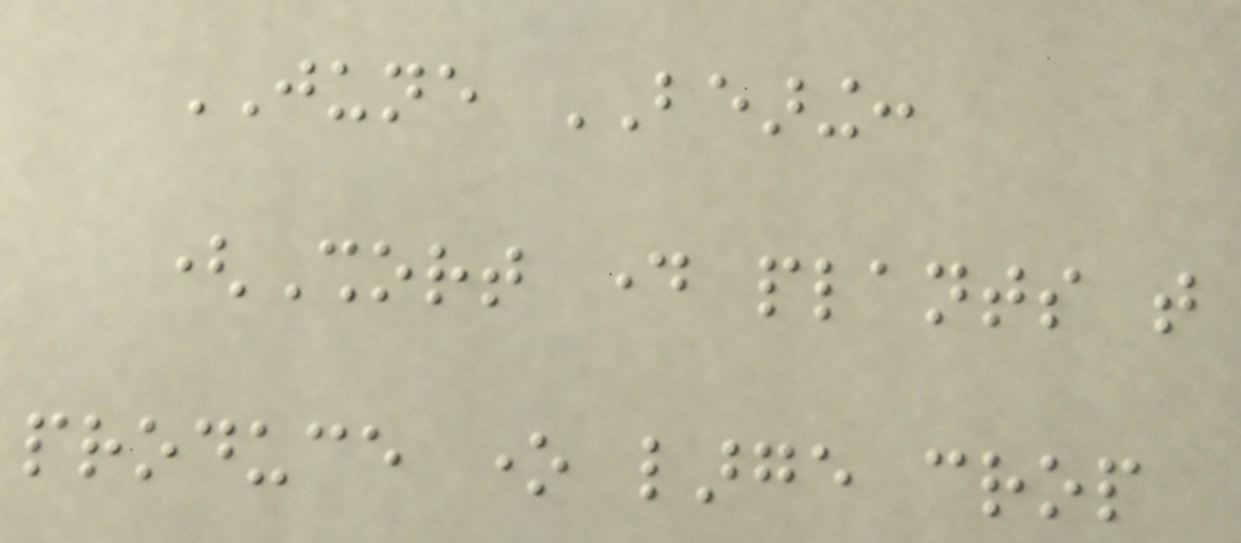JUNE BEARING:
(Short day plants that
produce one large crop
